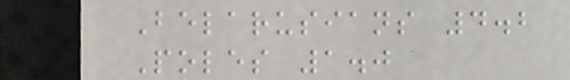Belarusians 4.2
Poles 1.0
